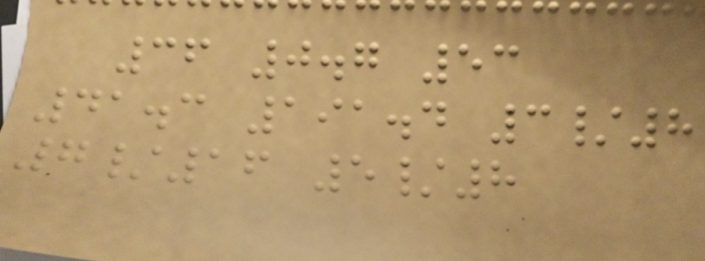36 0.7 53
41.3 191.4 3/8
7/16 5/8
